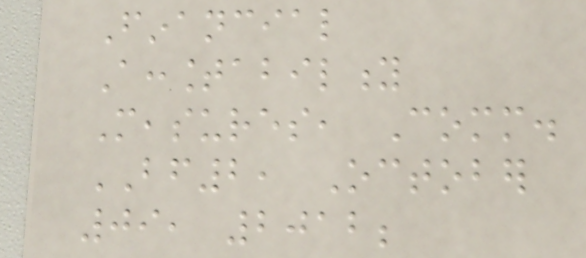Financial
Accountability
Measures, Comm.
BF2, October
09, 2012;
